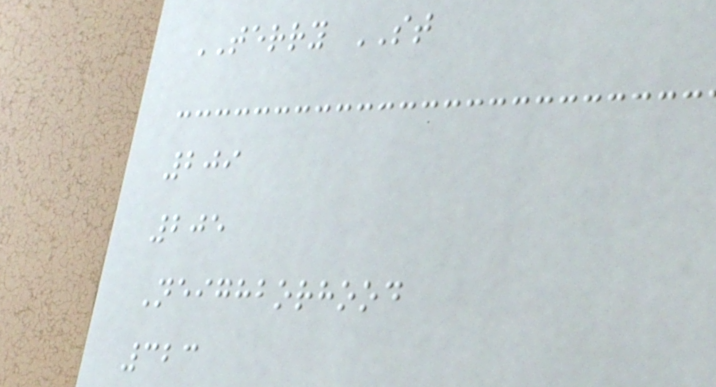TERRY ST
209
205
Neighborhood
323
